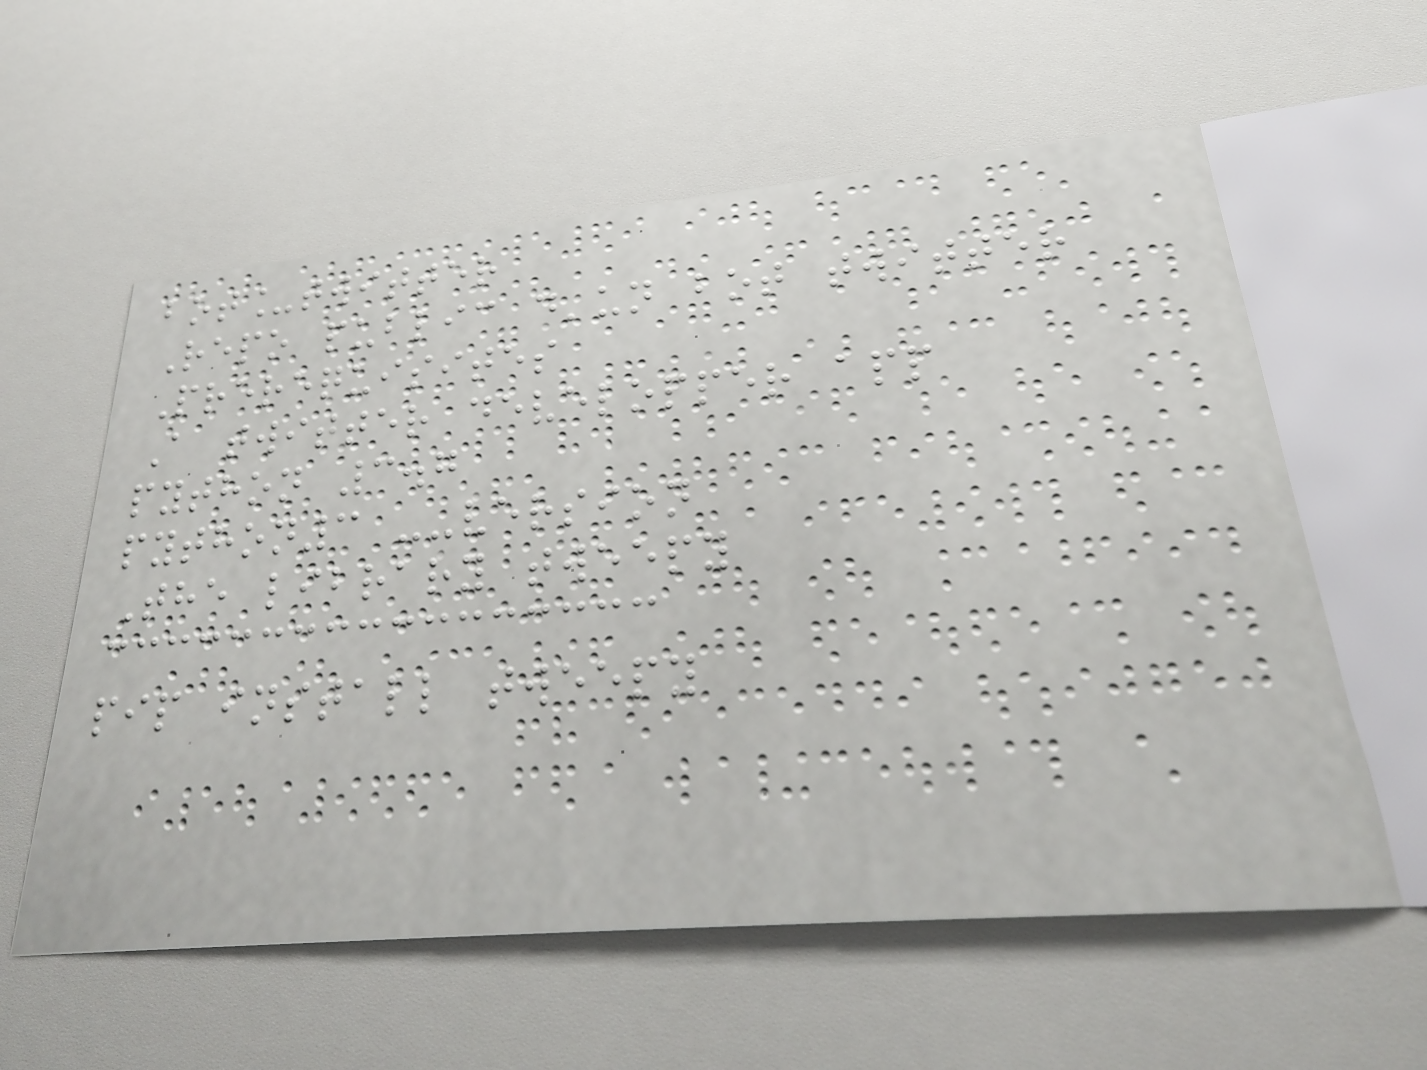bot_twitter
Repo public d'un bot twitter
Prerequisites
A twitter developper app
python 3.7
python3 --version
The library tweepy
pip install tweepy
